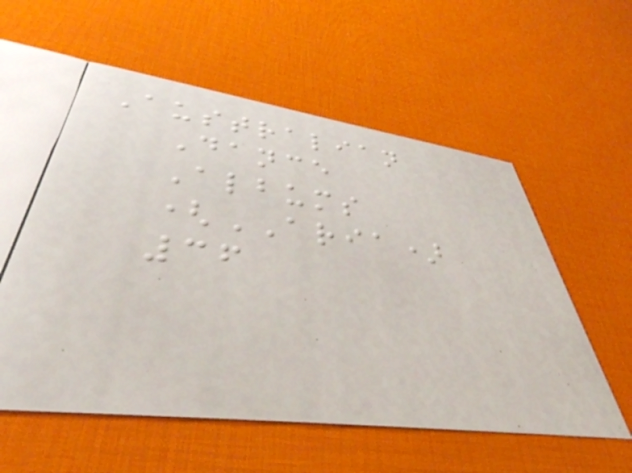Australian
Dance
Albums
(ARIA)
36
